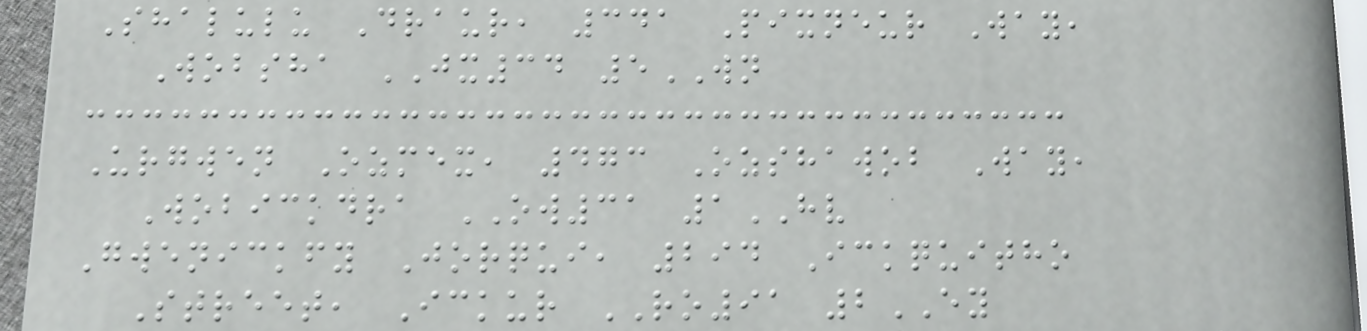Shalulu Draur, 341 Pixneur Way,
Wobsha JX34 5WN
Urgwen Ozmex, 473 Ozshawob Way,
Wobickdra OW31 1HV
Gwenickfy Jorqui, 294 Ickquitho
Street, Ickur RO91 2EY
